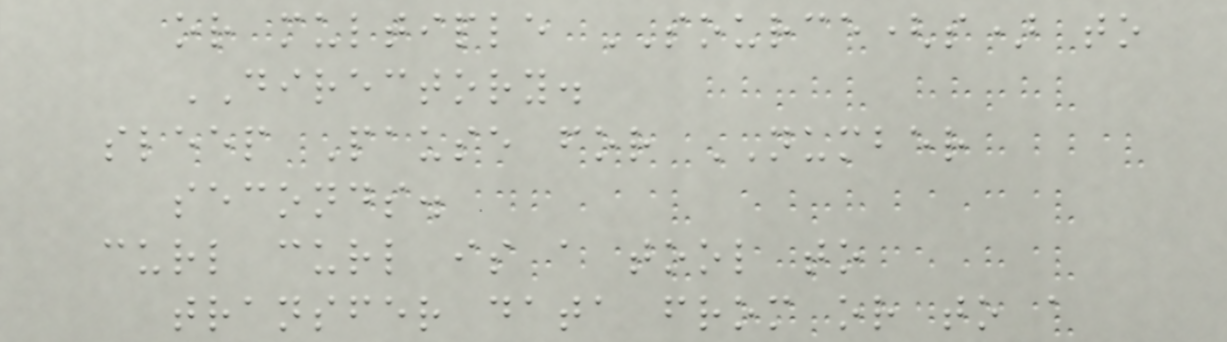or multiple SOURCE(s) to
DIRECTORY.
sleep Pause for NUMBER
seconds.
curl curl is a tool to
transfer data from or to a
